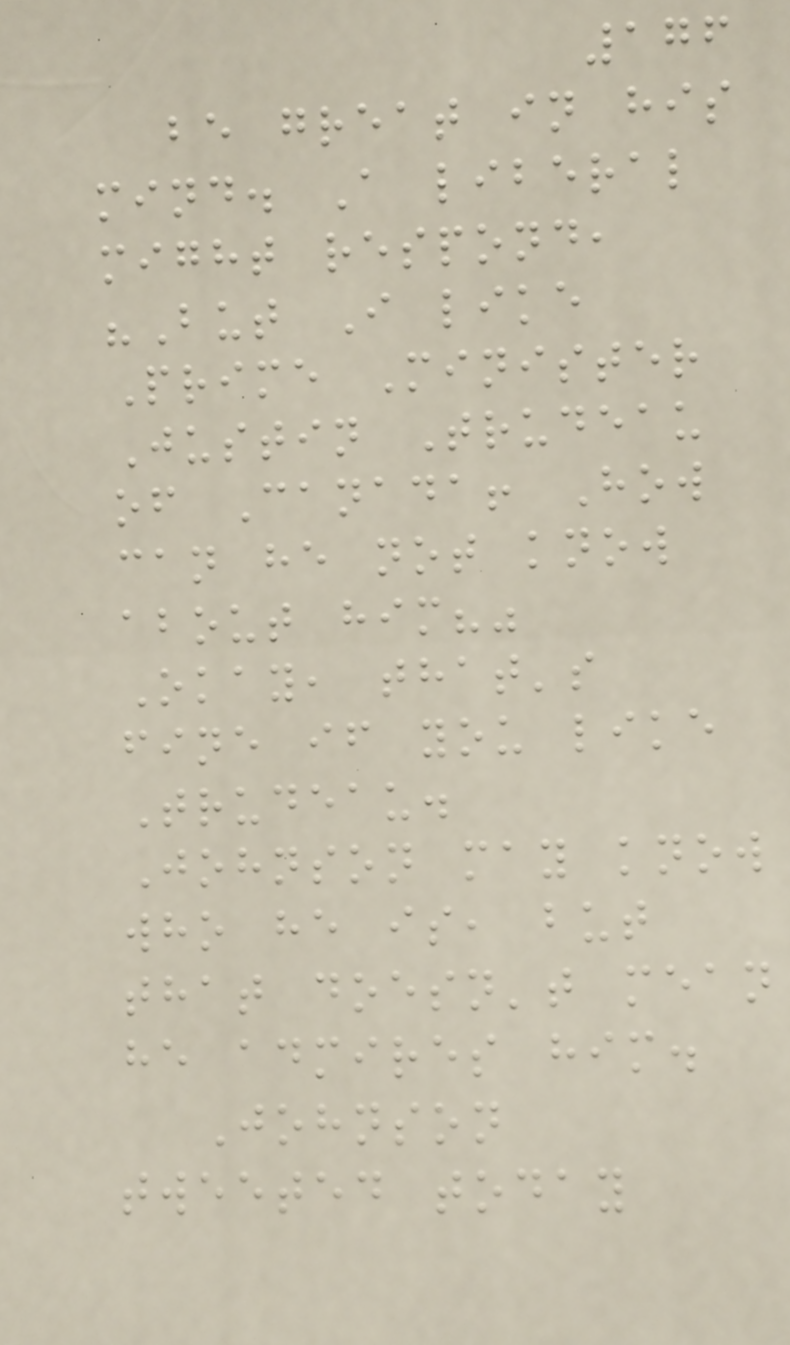176
be great in his
mind. A liberal
might respond,
"But I like
Prime Minister
Justin Trudeau
of Canada! How
can he not know
about him?"
Okay, that's
fine if you like
Trudeau.
Johnson may know
who he is, but
that doesn't mean
he admires him.
Johnson
tweeted today
